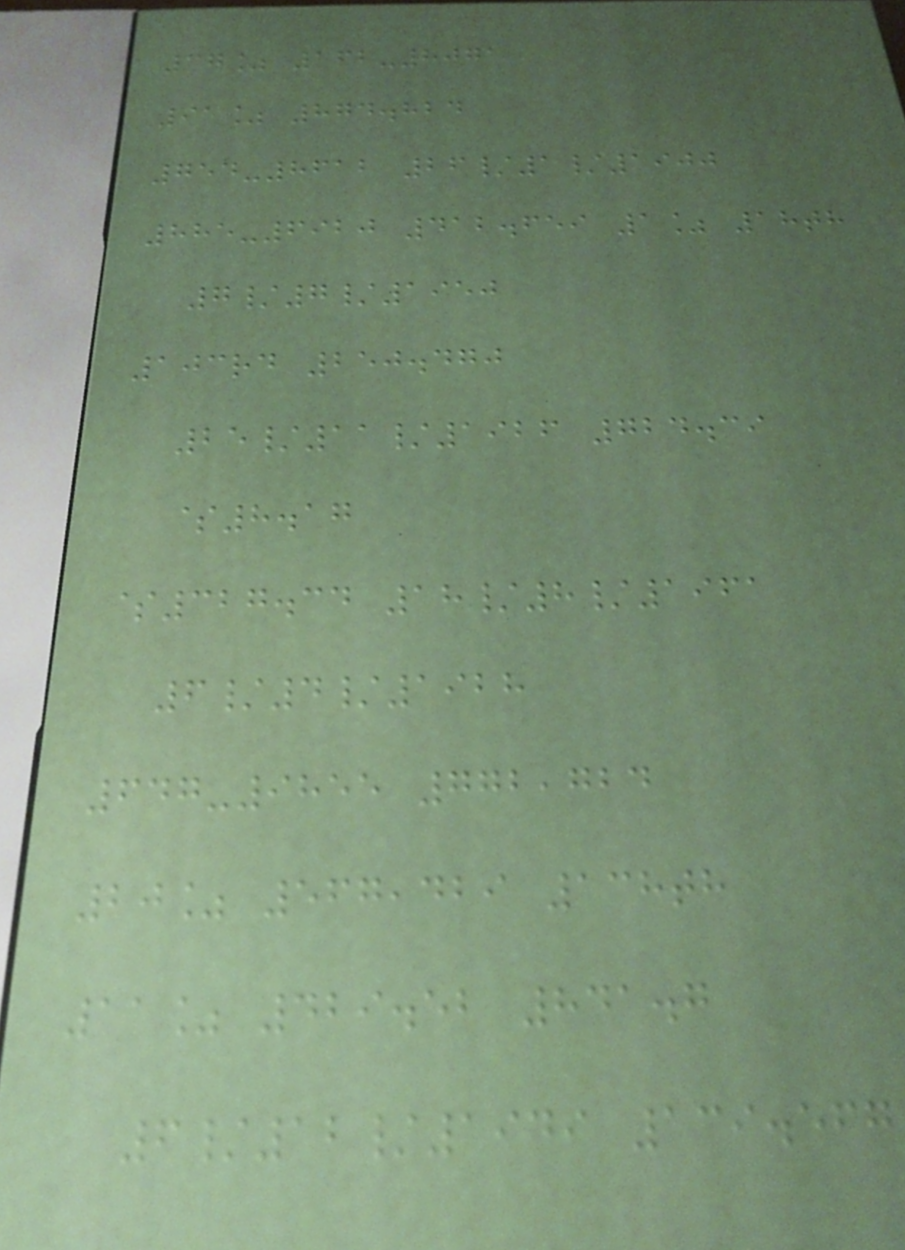37% 162-8071
91% 874.824
754-8612 26/1/1900
885-6920 412.659 1% 18th
7/7/1950
103rd 250.470
25/11/1926 724.39
$8.17
$327.34 18/8/1961
6/4/1928
647-9855 772,724
20% 567,429 138th
11% 429.52 841.7
6/12/1949 139.567
